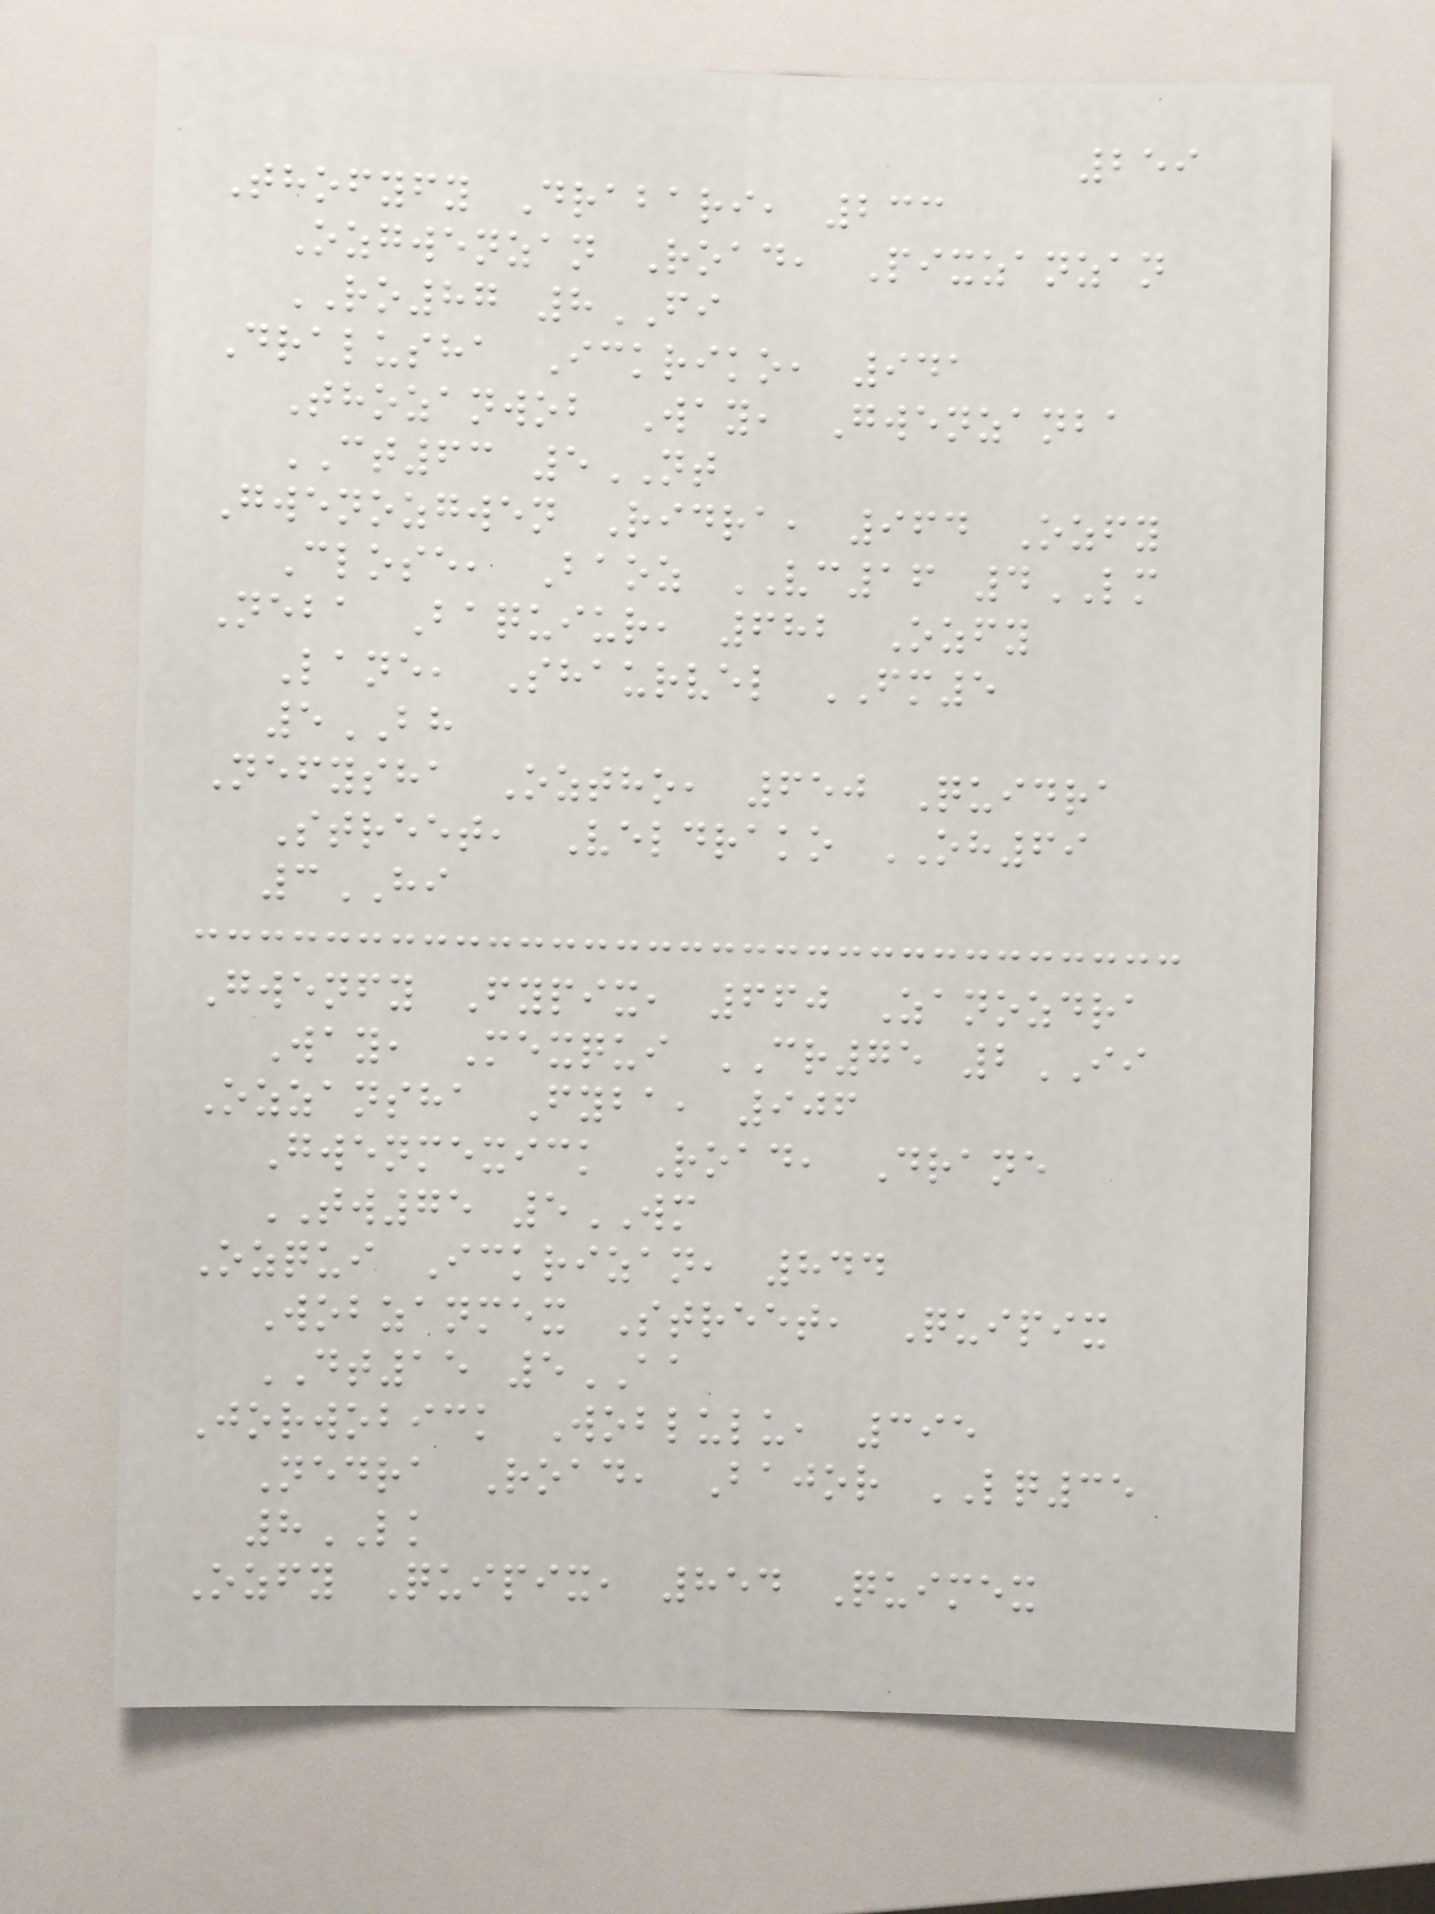259
Thofyfy Drabari, 233
Ozgwenzan Road, Pixzanzan
RO87 8FI
Dralusha Ickriko, 941
Thozanwob Way, Gwenzanba
CT63 5NT
Gwenozgwen Ridra, 964 Ozfy
Close, Baoz VC16 4LM
Neba Baquiur, 682 Ozfy
Lane, Shaurvel FM5
5BH
Nefysha Oztho, 650 Quidra
Street, Veldrako OH69
3HI
Gwenfy Fypix, 660 Zanozdra
Way, Mexqui CR75 2II
Ozzansha Fyba, 906
Gwenmexick Road, Drane
TW75 5WM
Ozqui Ickrizan, 844
Wobzanmex Street, Quipix
DT15 5AA
Jorwobick Woblulu, 395
Nedra Road, Bajor LQ35
8LK
Ozfy Quipix, 854 Quimex
